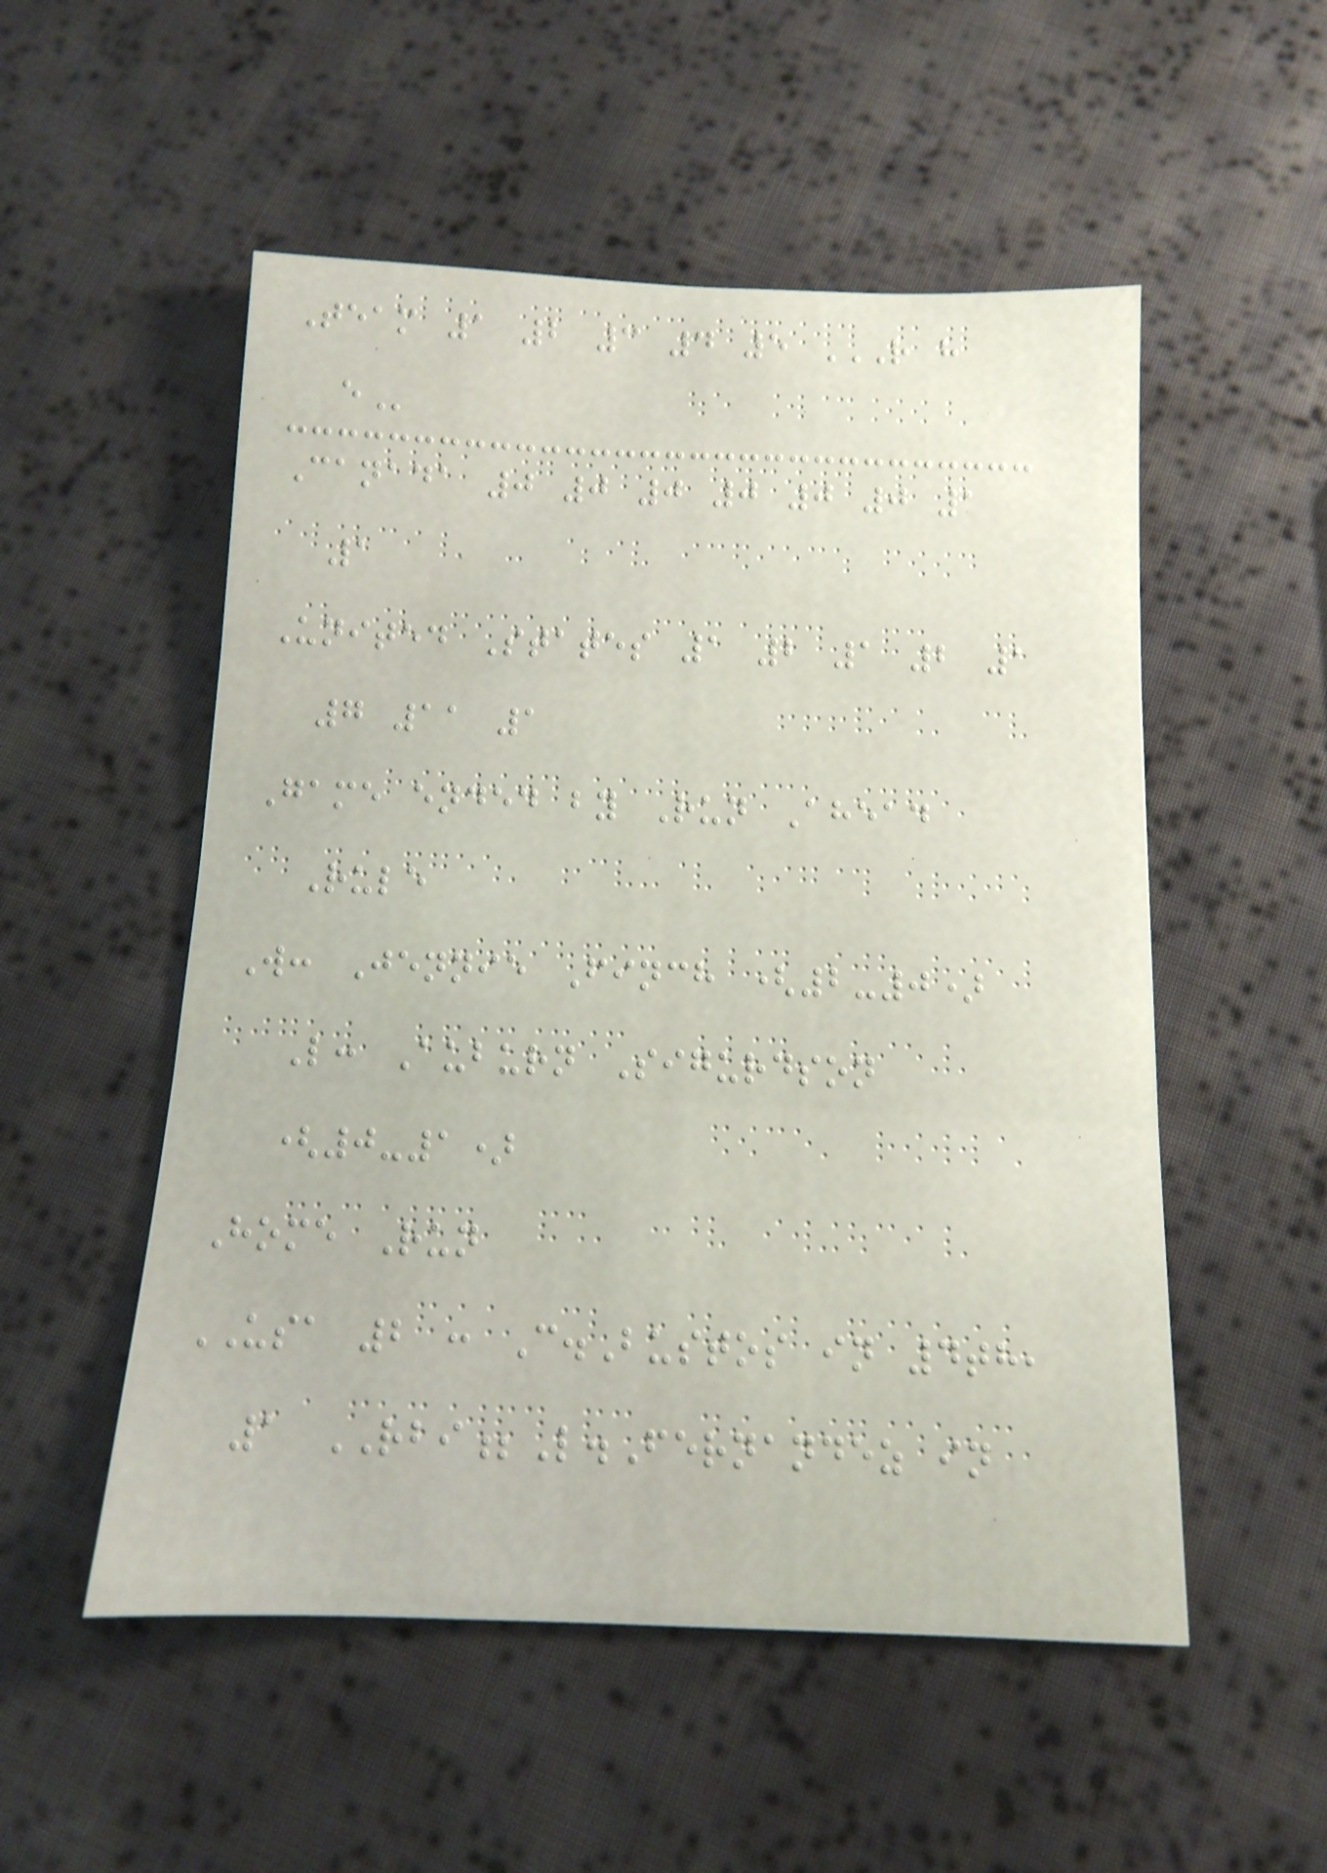Team 1 2 3 4 5 R H
E
Canada 0 0 0 0 0 0 1
1
United States 1 2 1 2 1
7 11 1
Game ended by Run Ahead
Rule
W: Jennie Finch (2-0)
L: Auburn Sigurdson
(0-1)
Home Run
USA 2 : C.Bustos in 4th,
1 RBI;L.Fernandez in
